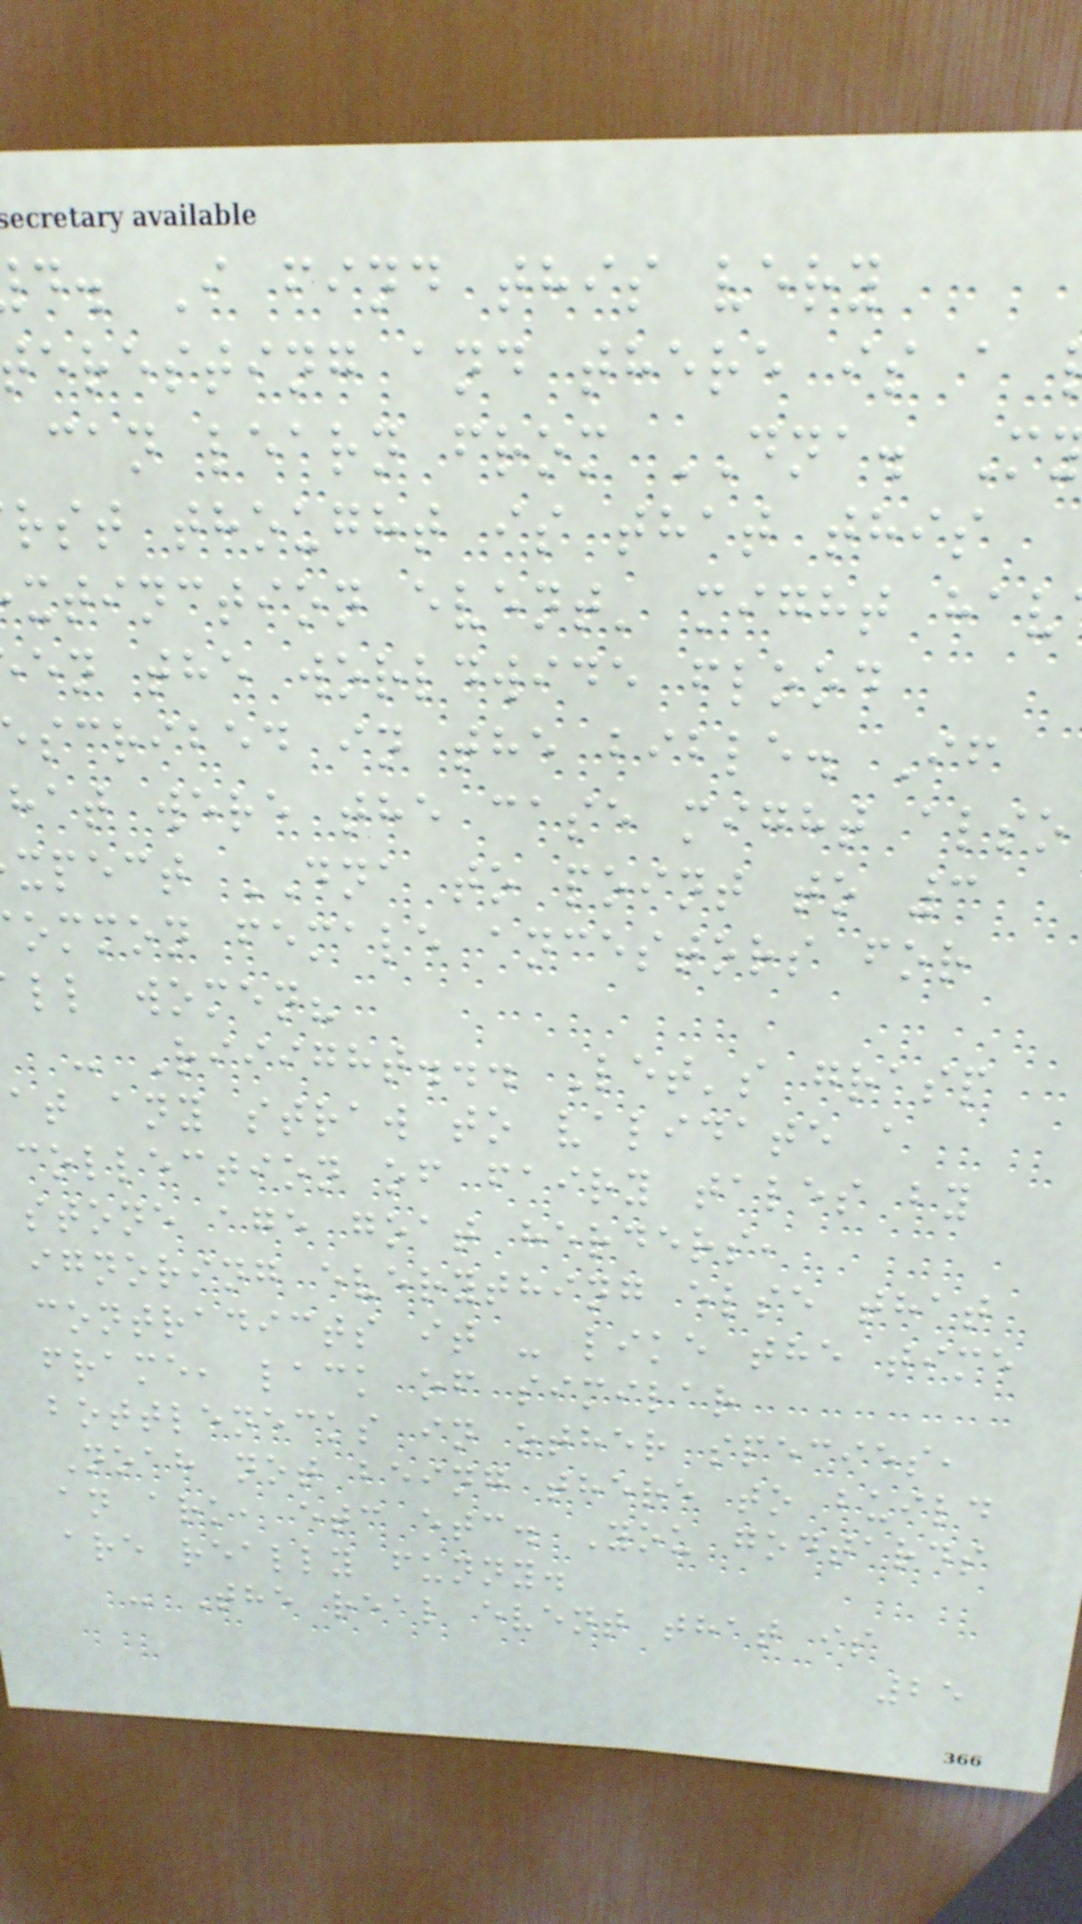d. I find this very
eresting and there is a
can learn from DNA. M
rst thought is that this
xtinction event' might hav
en the worldwide flood
escribed in the bible. If
hat were the case might also
xpect DNA to point to 3
ommon female ancestors for
ll women?
- Riiight... Let's grasp
at any straw to validate a
collection of fairy tales by
stone age goat herders,
ignoring everything else that
contradicts it - like the time
frame, lack of similar
bottlenecks in other species,
Noah not being there to build
an ark, etc etc. You godtards
are really funny.
- The real event that is
25
